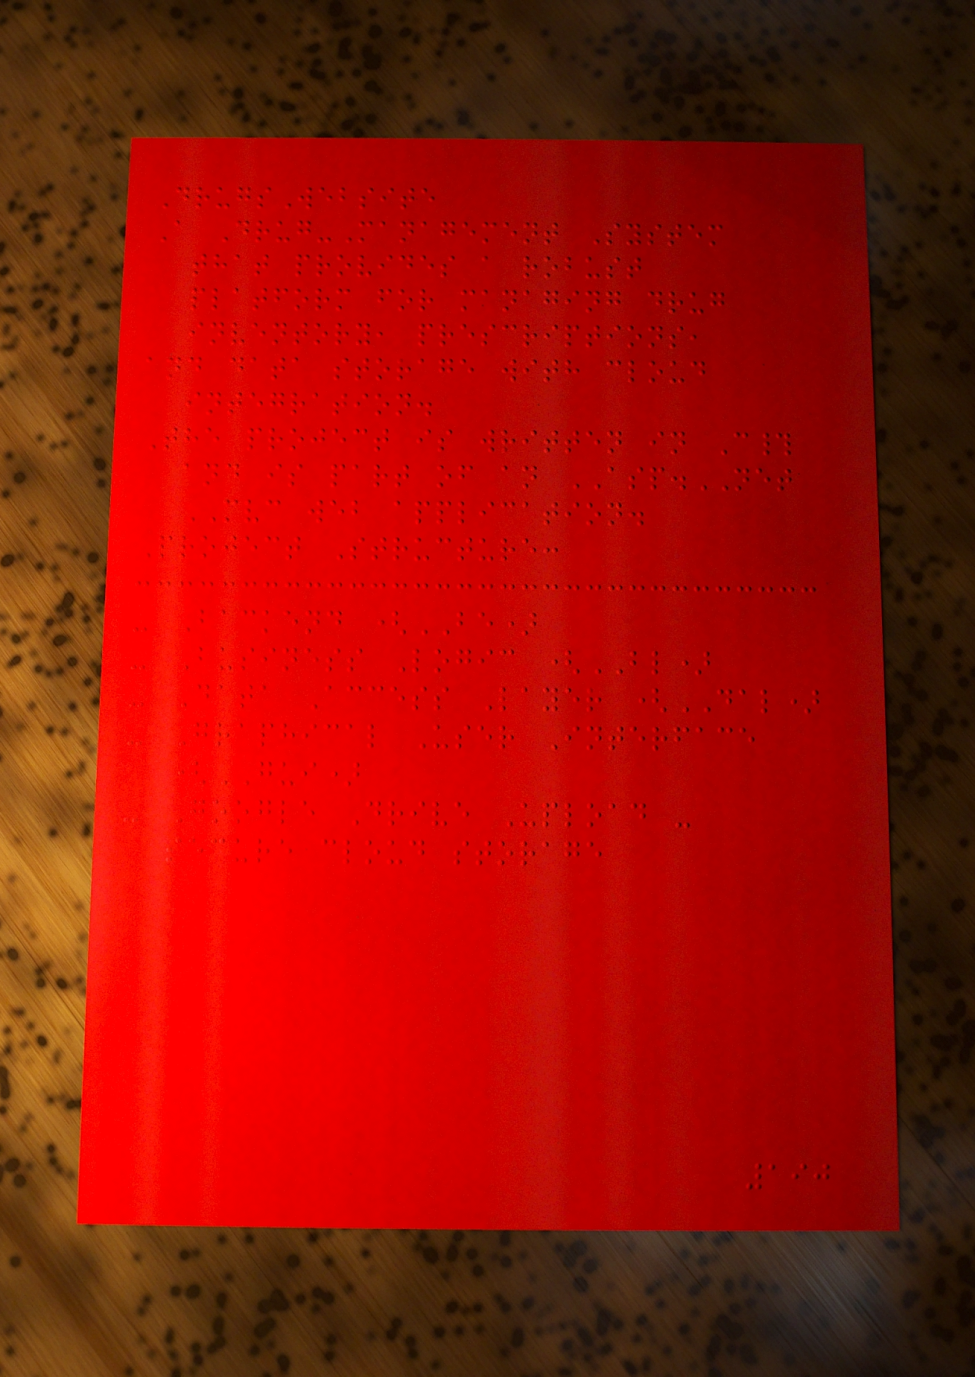DrugsWebsite
A Drug-Management System
that provides a robust
platform for managing drug
inventory, prescriptions,
and data storage with cloud
integration.
The project is written in C#
and is part of an ASP.NET
MVC web application.
Project Structure:
- Backend (BE)
- Business Logic (BL)
- Data Access Layer (DAL)
- Graphical User Interface
(GUI)
- Google Drive Upload -
secure cloud storage
190
